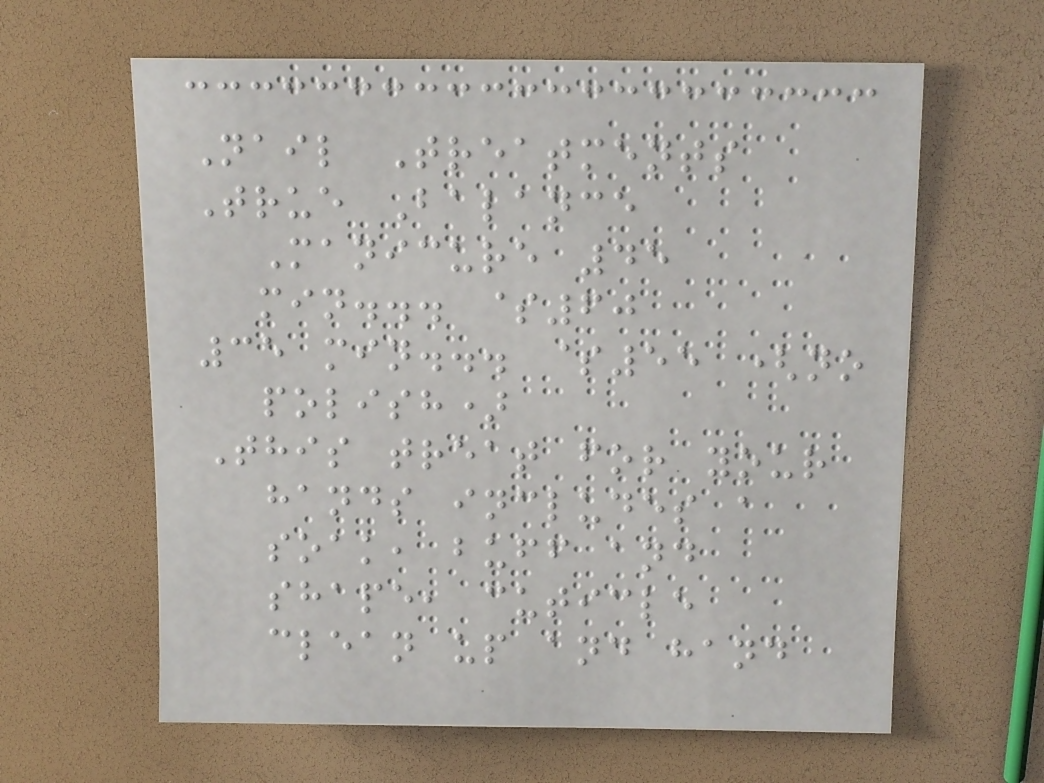Nail Treatments
True Balance
Manicure 45
min... $60
35 min... $55 (no
polish)
This treat for your
hands includes a
soak, buff and
shape, cuticle
clean up and hand
